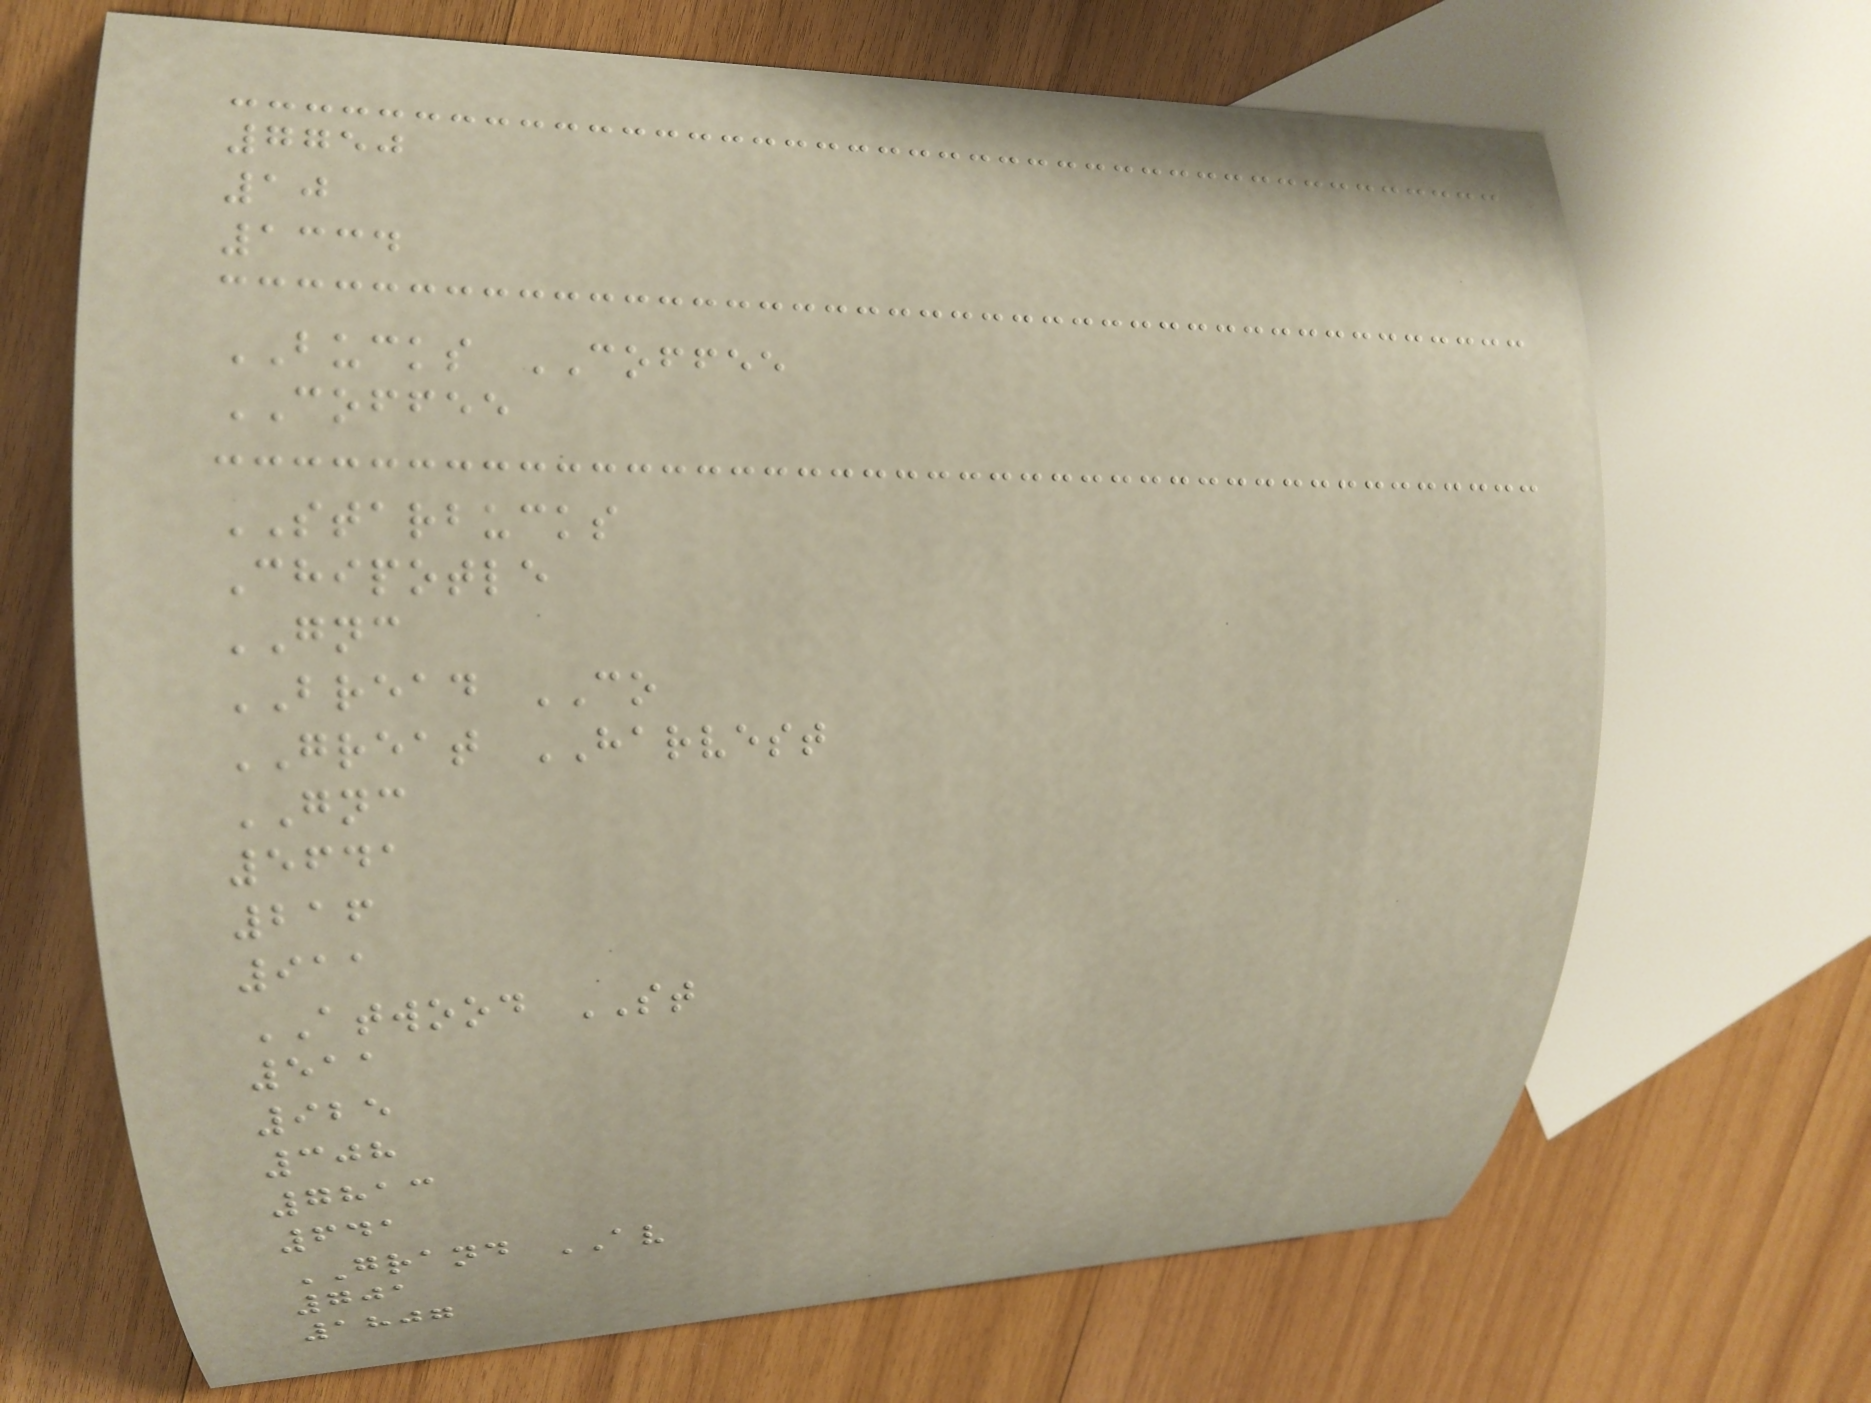7750
10
1334
BUCKS COFFEE
COFFEE
STARBUCKS
Chipotle
GNC
BREAD CO
GREAT HARVEST
GNC
5641
216
911
ATWOOD ST
511
925
308
7813
641
GRAND AV
701
1807
